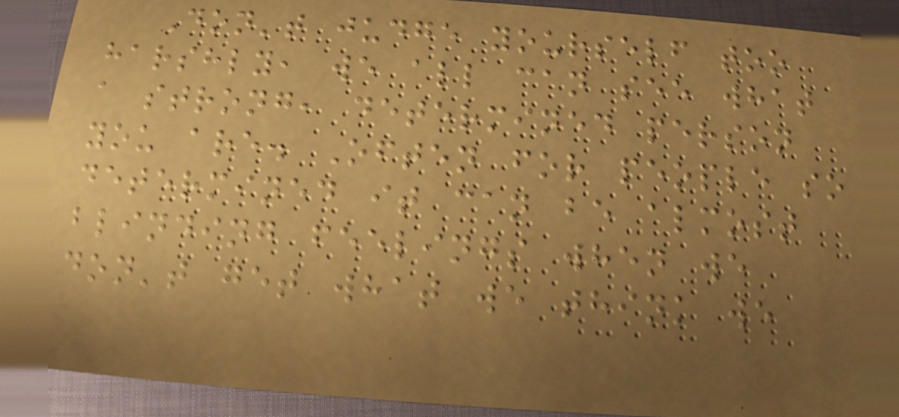Don't judge yourself too
harshly, we all can see what
a strong, determined person
you are. Often for people so
determined it can be almost
blinding feelings when we
don't get what we think we
